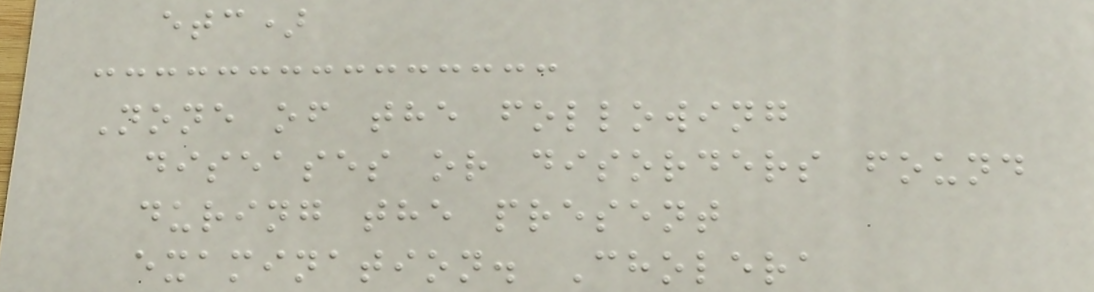etc)
None of the following
diseases or disorders found
during the present
examination. Cholera
